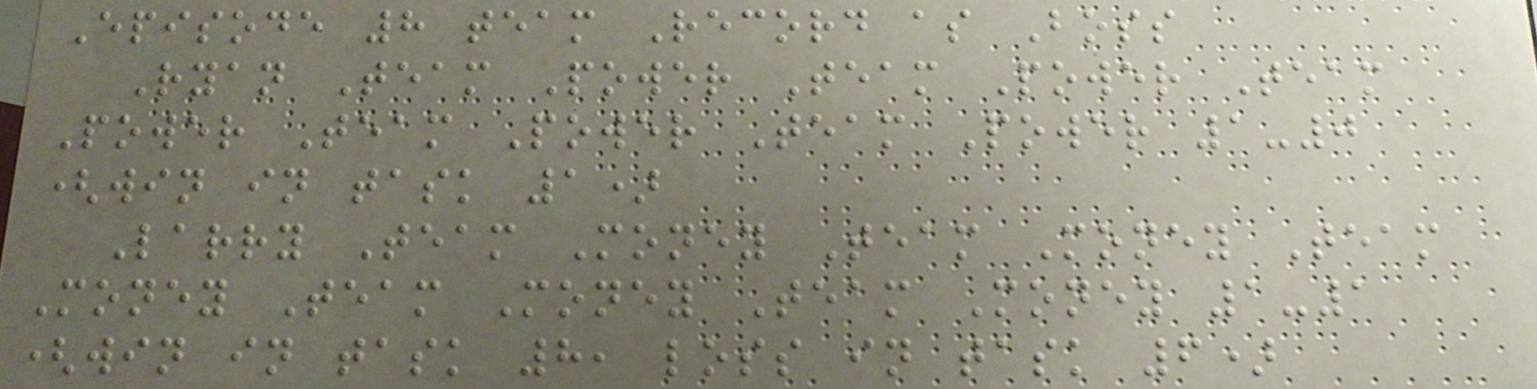Episode 8 team Record as Boss
Ryan Team Power Team Power Team
Power Team Power Team Power 1-0
(win in task 1)
Larry Team Money Team Money Team
Money Team Money Team Money 1-1
(win in task 8, loss in task 6)
